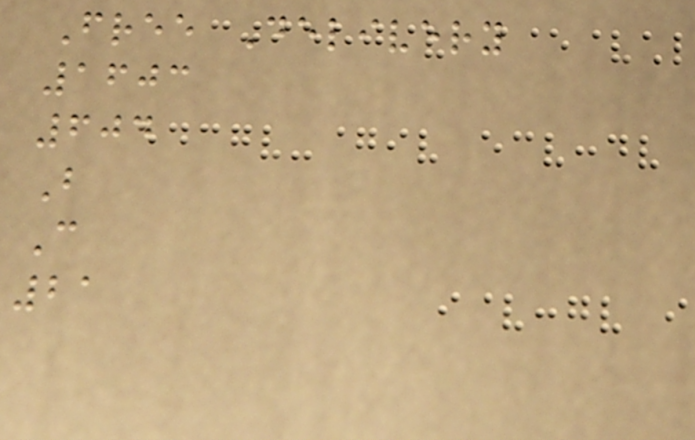Free Delivery
1603
604
B
C
21
